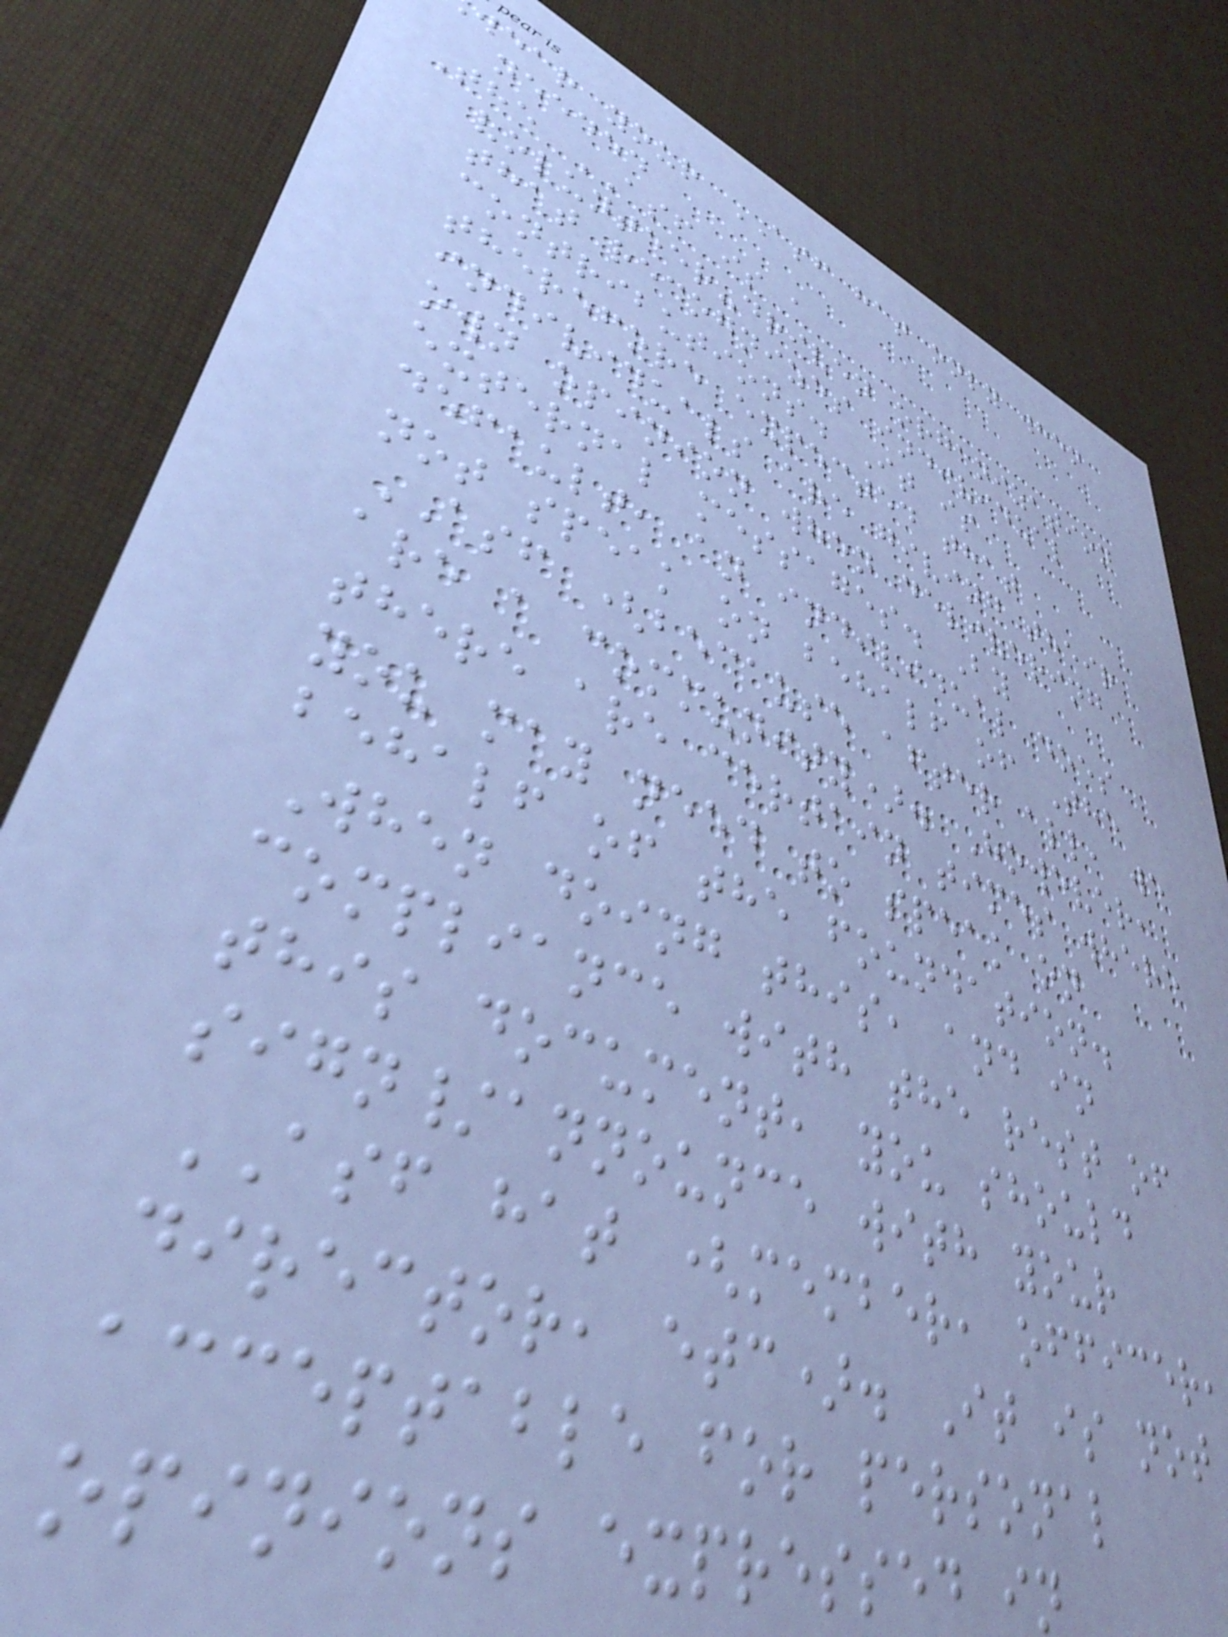wear your ASF hat only when
needed
The ASF is a
volunteer-driven organization
that recognizes individual
contributions. It is
therefore expected that
individuals are giving their
own opinion when delivering
external messages. By
default, an individual does
not speak on behalf of The
ASF (because after all, we
are a community). However,
there are certain times where
you may need to speak on
behalf of the foundation.
When doing this, and in
compliance with the rest of
this document, you should
sign/announce with your
ASF hat (member, officer,
director, etc). It is not
acceptable for personal
opinions expressed in
